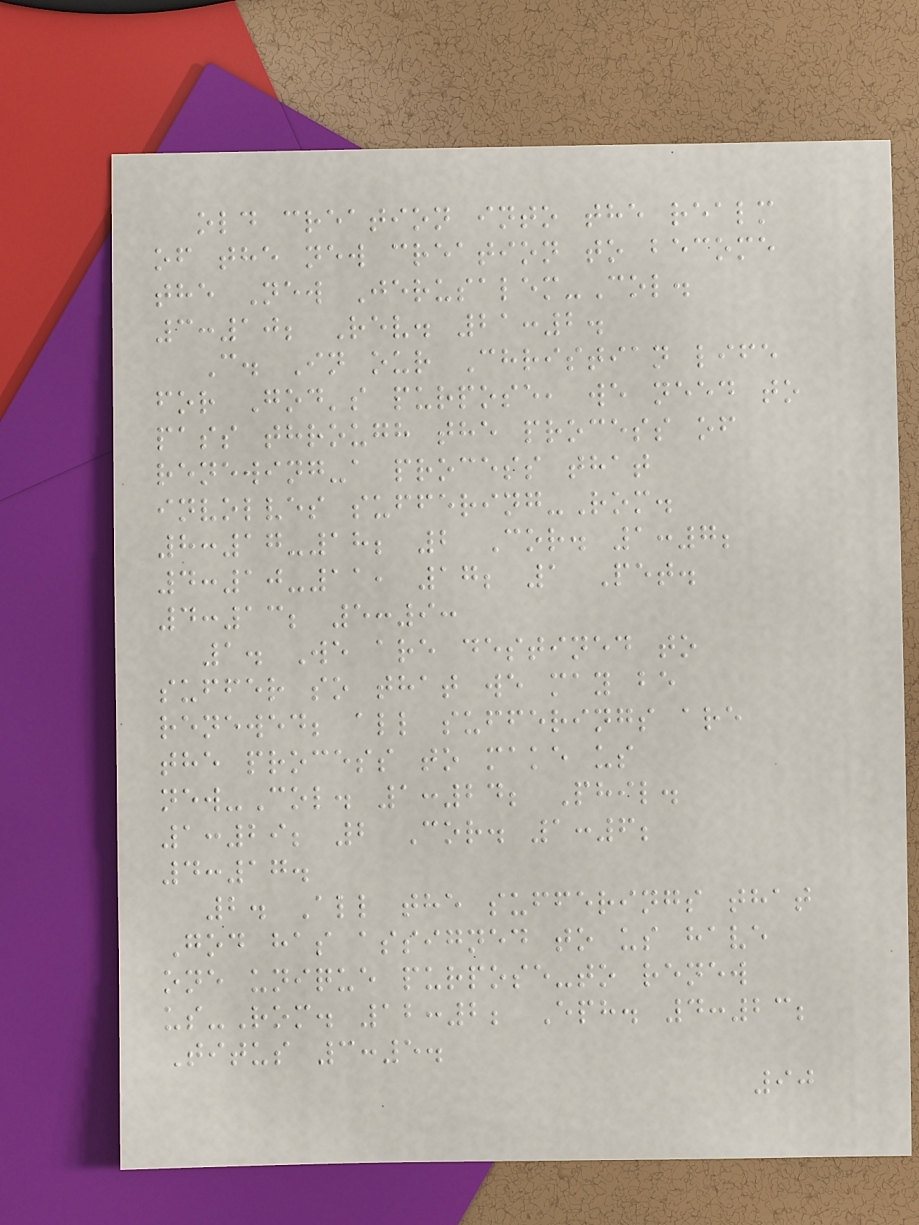old creation into the realm
of the new creation to become
the New Jerusalem-Col.
3:10; Rev. 21:2.
C. In our Christian life
for God's purpose, we need to
pass through the process of
renewing-a process that
involves suffering-Rom.
8:17-18; 2 Cor. 1:7;
4:10-11, 17; 1 Pet.
4:13; 5:9:
1. We are destined to
suffer so that we may be
renewed; all sufferings are
the process to make us
new-Col. 1:24; Phil.
1:29; 2 Cor. 1:6;
4:17.
2. All the sufferings that
God has assigned to us have
one unique purpose-to renew
us-Rom. 12:2; Eph. 4:23;
Titus 3:5.
90
